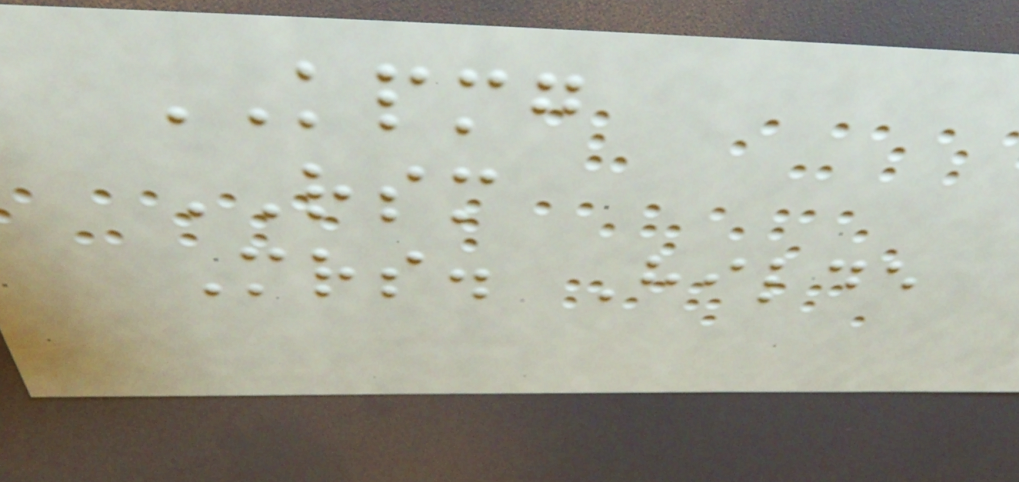KPMG
RSM
Mrs. Hilde
